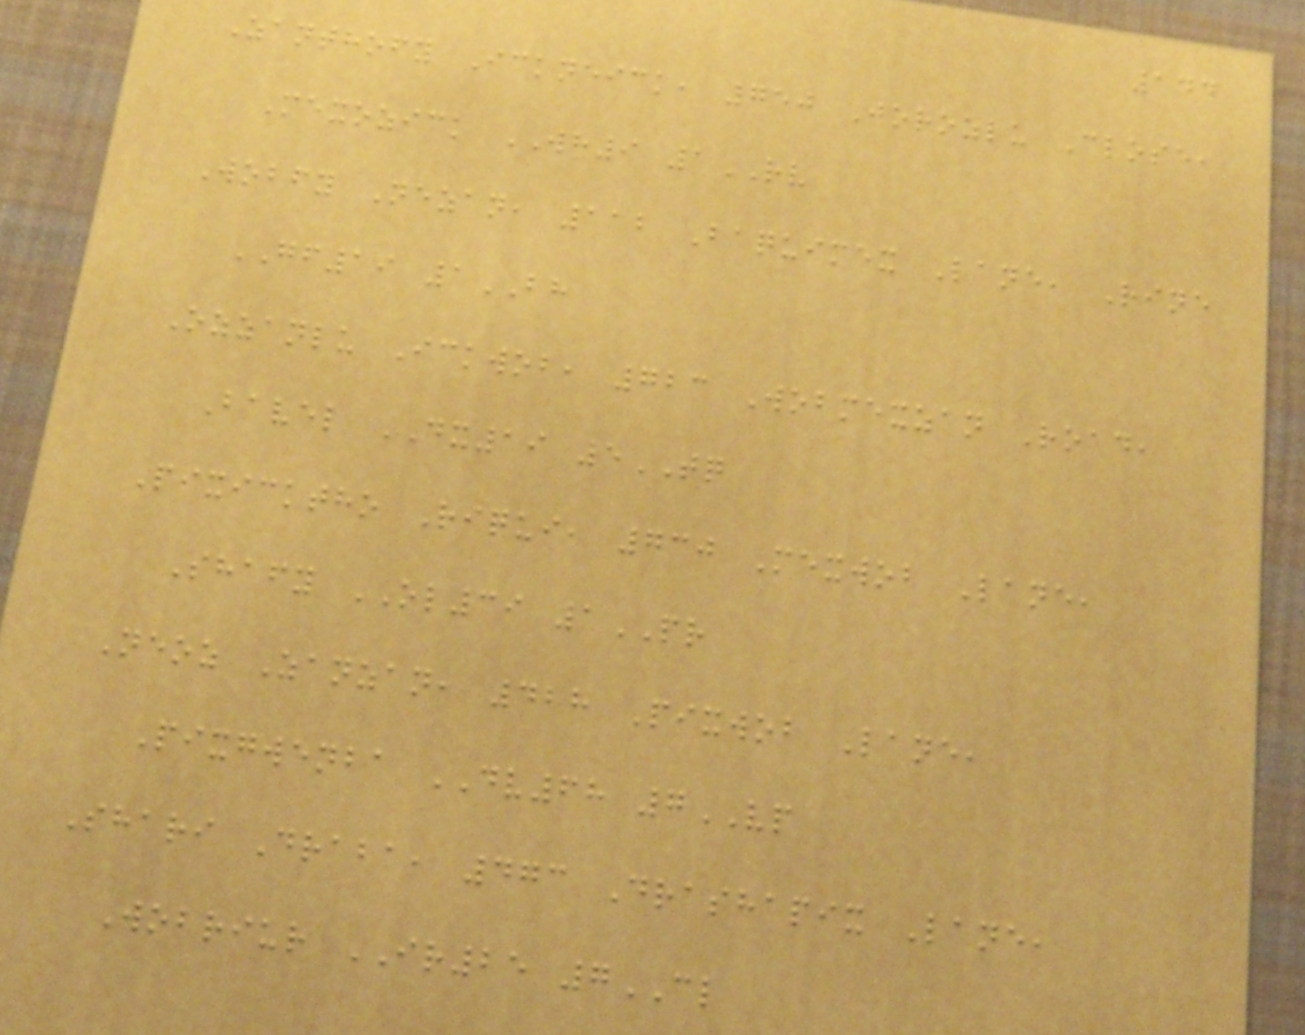144
Zanthofy Ickneick, 750 Jorozlu Close,
Mexozick WH9 1RV
Wobfy Nezan, 112 Baquimex Lane, Rine
GF19 1BH
Ozzanlu Ickwob, 723 Wobmexzan Road,
Bavel DX19 5TQ
Pixicktho Riqui, 730 Mexwob Lane,
Shafy OL39 1PR
Neoz Zanzan, 428 Pixwob Lane,
Pixgwenba DV68 7VP
Shari Draba, 473 Drashapix Lane,
Wobriur IR25 7CL
